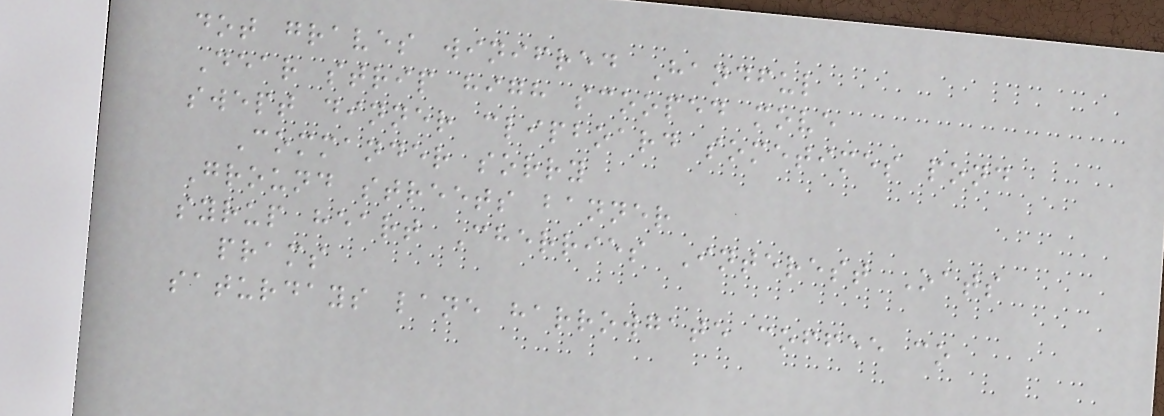dot graves winifred Handful
Dear strip high scooped move
swept dinner clipboard sometimes pond
Commander sorry
Ground streets banner
syrup heart Cherries Interest Oats
prams
saturdays lane harrowgate coffee co
